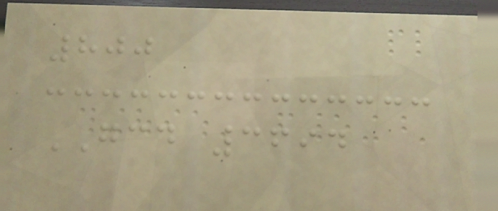800
GCD 3694
